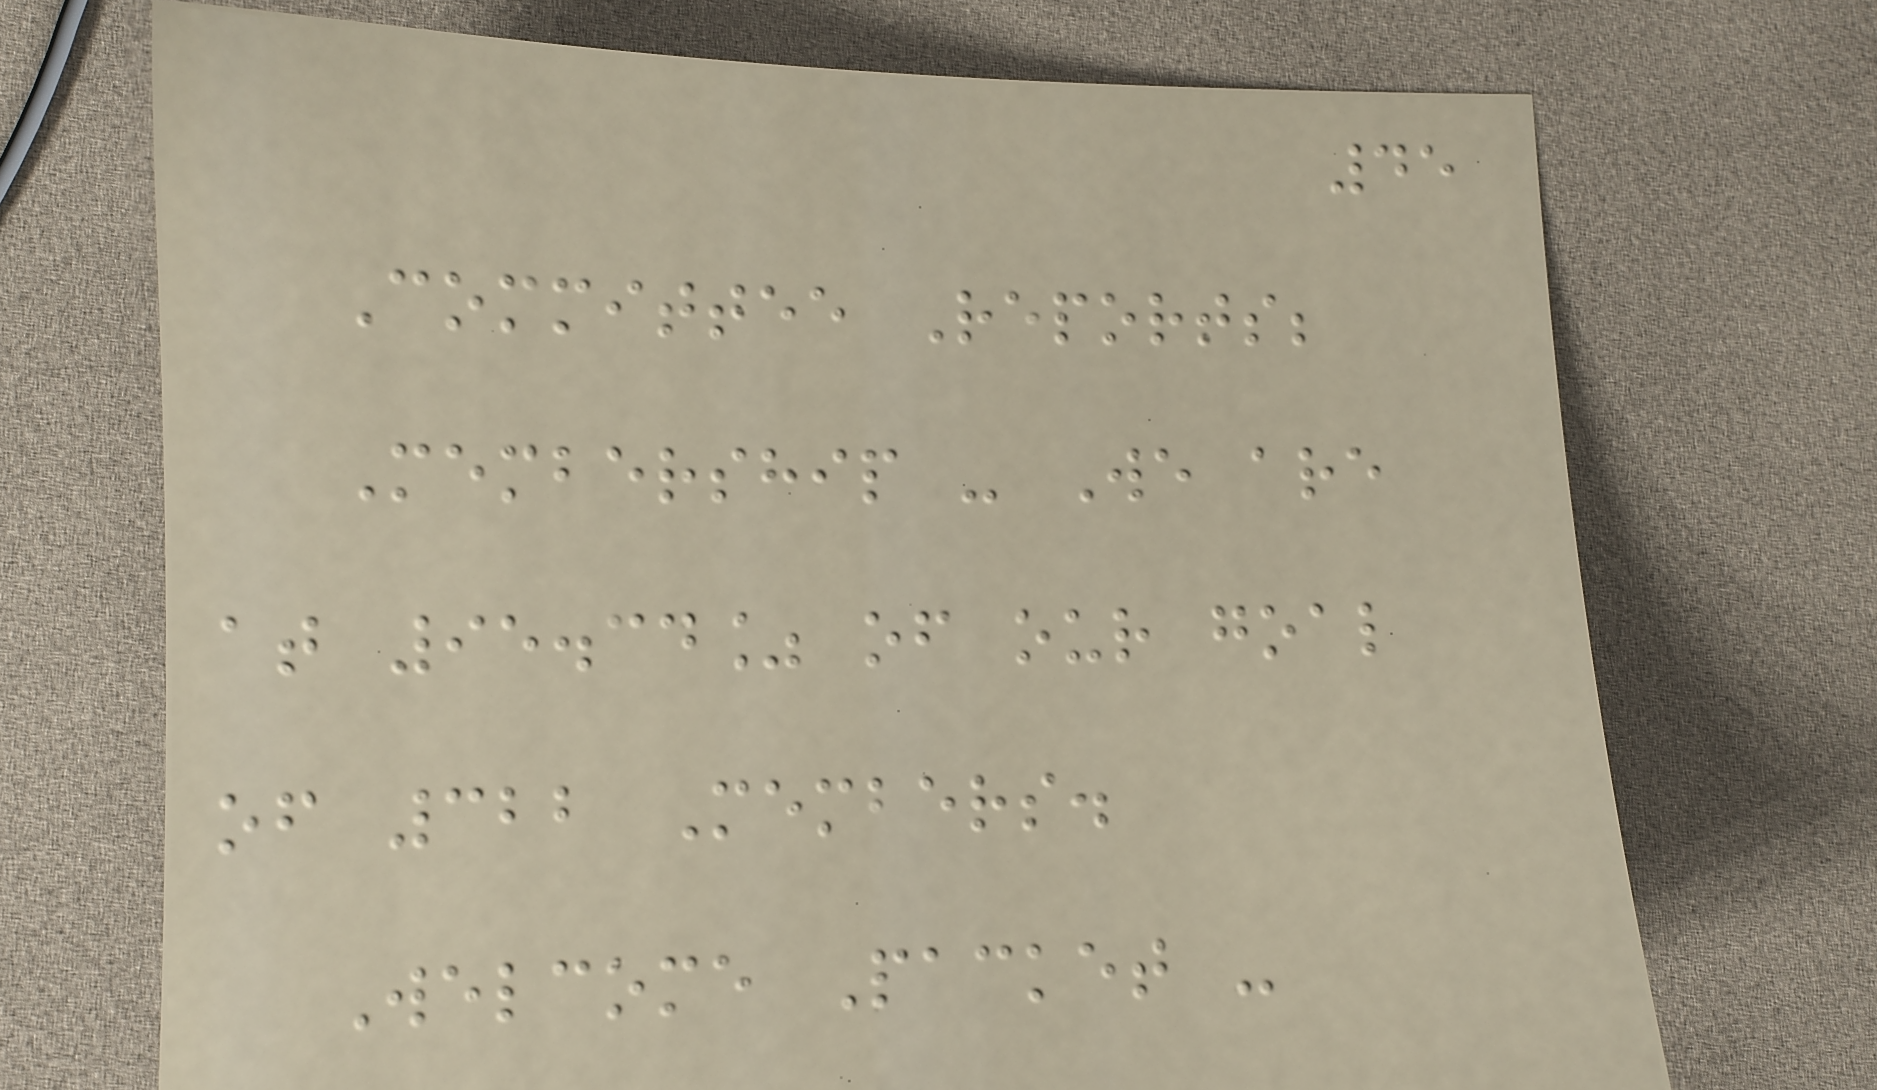45
Committee Reports;
Membership - We are
at 95.34% of our goal
of 322 Members.
Welcome Packet -
